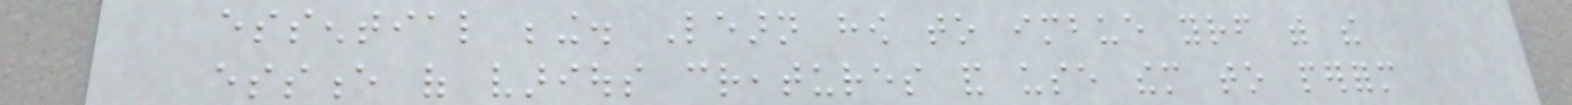essential being. Learn how to imbue yourself with the
essence of various creatures and use them to perform
